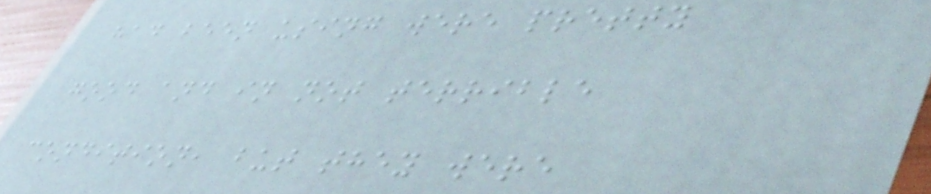had been using were pretty
good and in not terrible
condition, but they were
